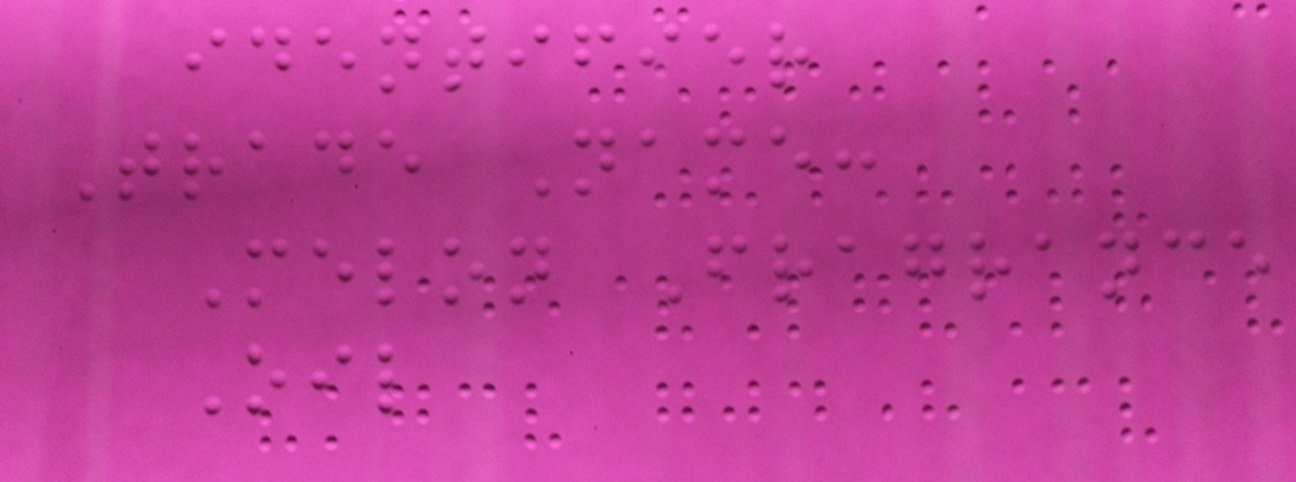identifier
Trade Name:
Melon Fragrance
Oil
